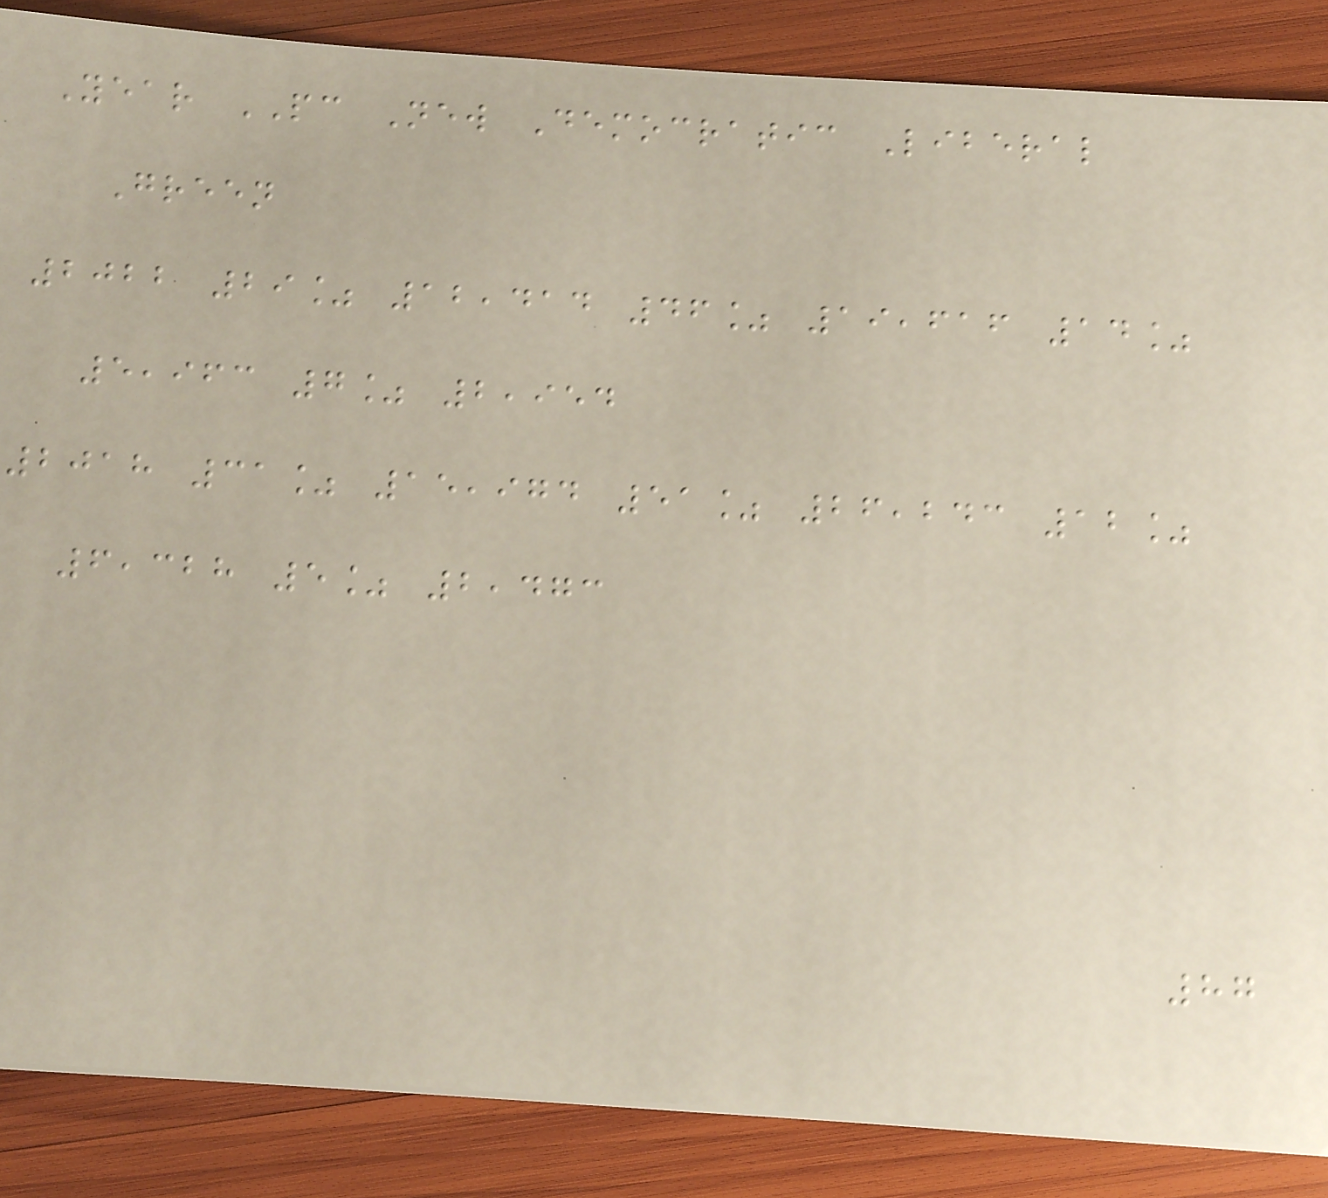Year PC New Democratic Liberal
Green
2022 29% 12,414 46% 19,616 14%
5,963 7% 2,954
2018 31% 15,974 51% 26,243 12%
6,328 5% 2,473
87
